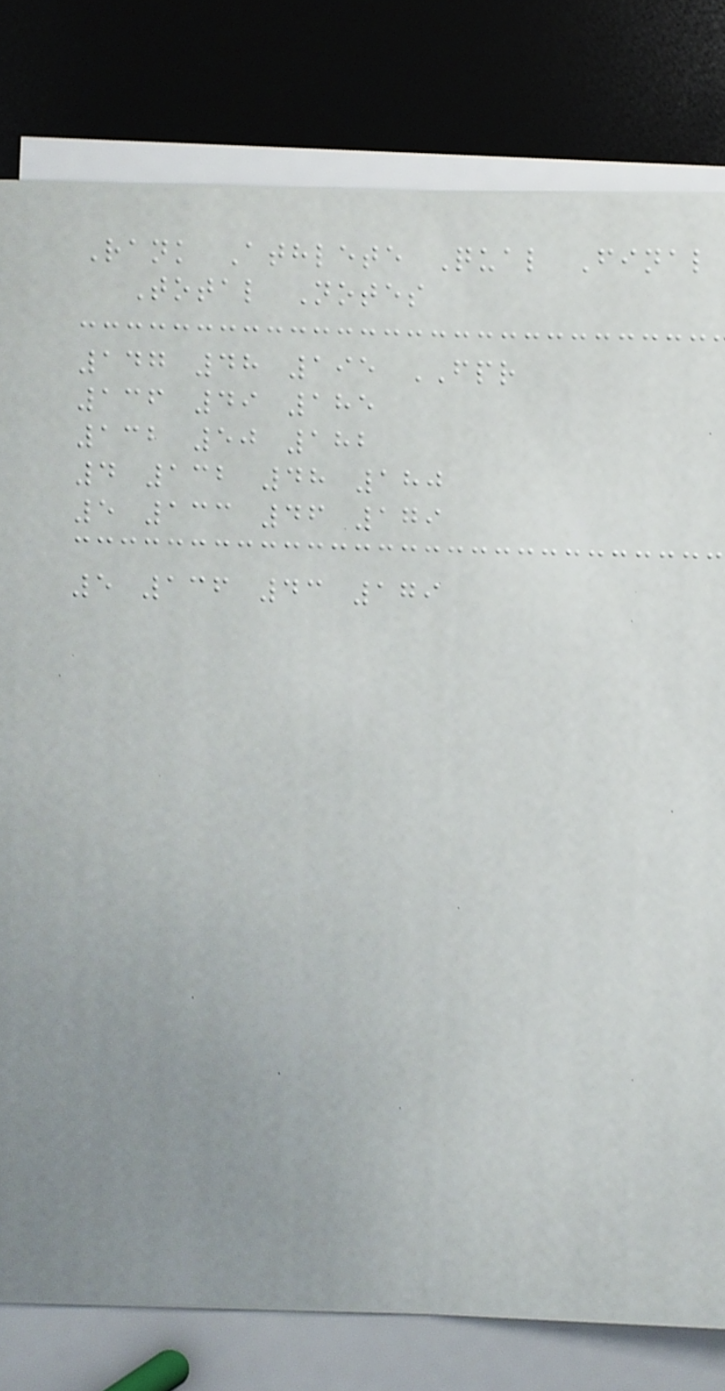Rank Athlete Qual Final
Total Notes
147 48 195 FPR
136 49 185
132 50 182
4 132 48 180
5 133 46 179
5 136 43 179
